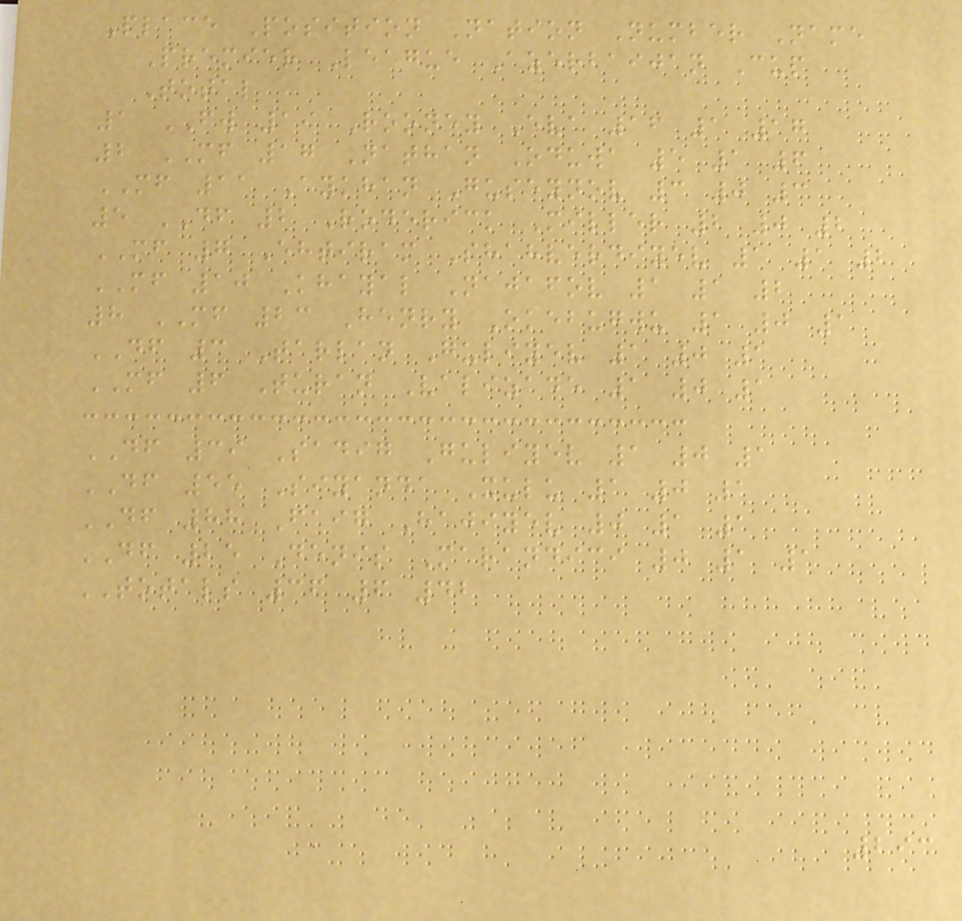Place Position Nation Number Name
Premier League Azerbaijan Cup
Total
1 FW 19 Rooney Eva 16 1 17
2 MF 17 Nathan Oduwa 5 1 6
MF 11 Aykhan Guseynov 3 0 3
5 DF 2 Roderick Miller 2 0 2
MF 7 Ehtiram Shahverdiyev 1 1 2
MF 10 Khayal Najafov 1 1 2
8 MF 23 Henry Okebugwu 1 0 1
DF 3 Tarlan Guliyev 1 0 1
MF 6 Turan Valizade 1 0 1
DF 39 Sadig Guliyev 1 0 1
DF 55 Siyanda Xulu 1 0 1
DF 88 Faig Hajiyev 0 1 1
DF 25 Denis Marandici 0 1 1
TOTALS 36 6 42
293
